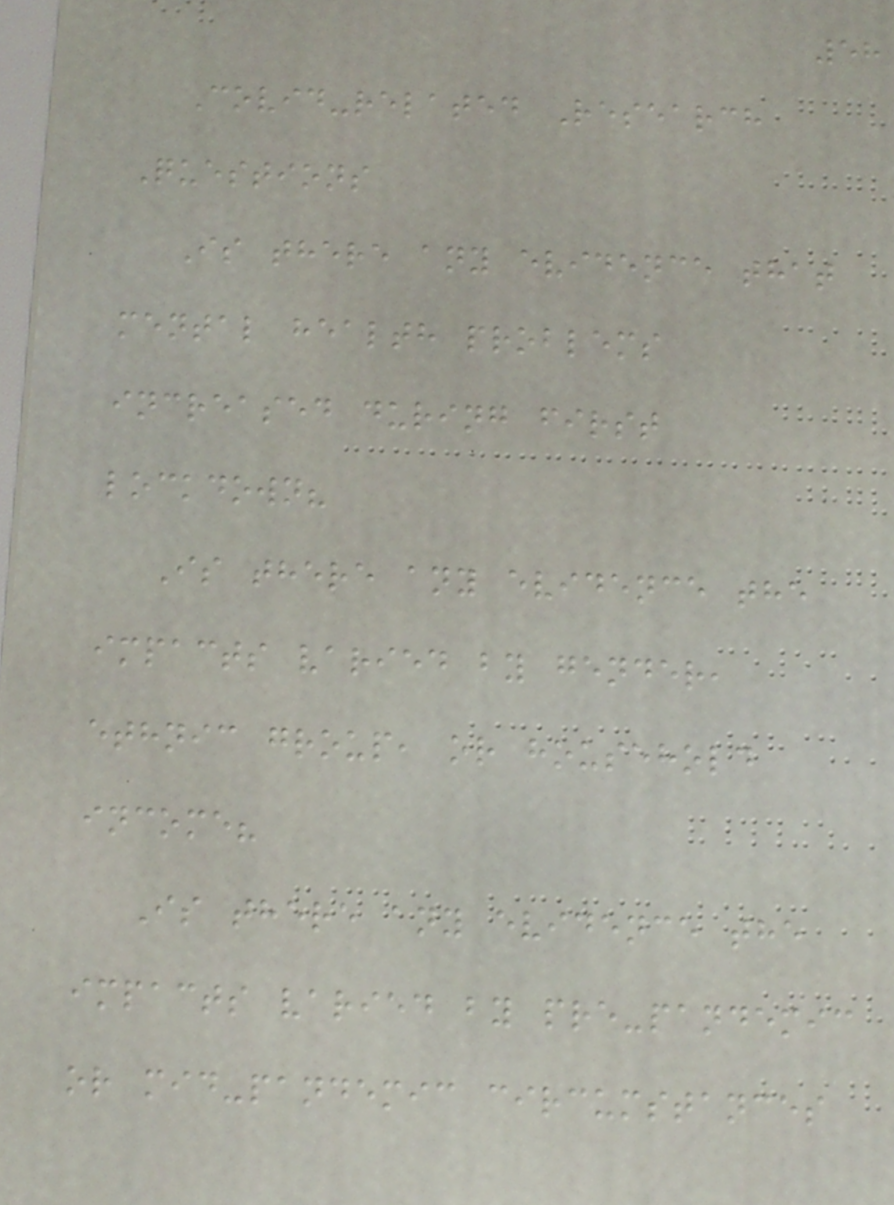58
Covid-related Research
Questions
Is there any evidence that
mental health problems
increased during first
lockdown?
Is there any evidence the
impacts varied by gender,
ethnic group, or household
income?
Is there any evidence the
impacts varied by pre-pandemic
or mid-pandemic circumstances
